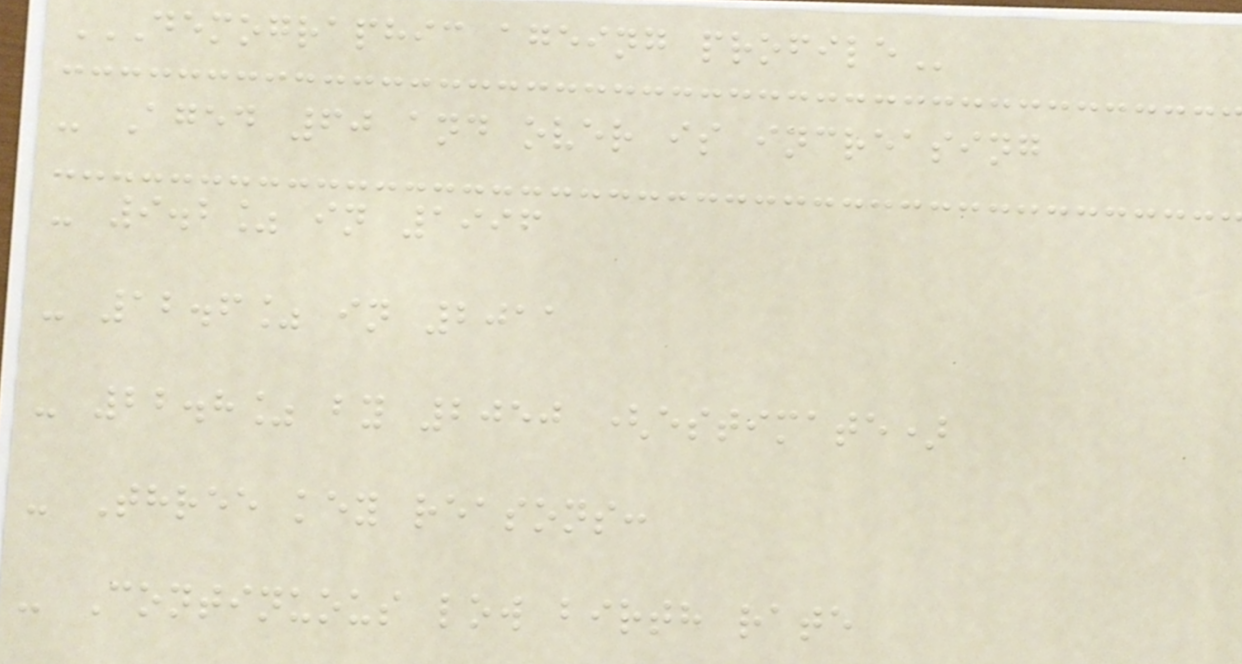DEMOGRAPHIC AGEING PROFILE
- Aged 60 and over is increasing
- 9.2% in 1996
- 12.6% in 2011
- 22.8% by 2050 (estimate)
- Three key reasons:
- Continuous low birth rate
